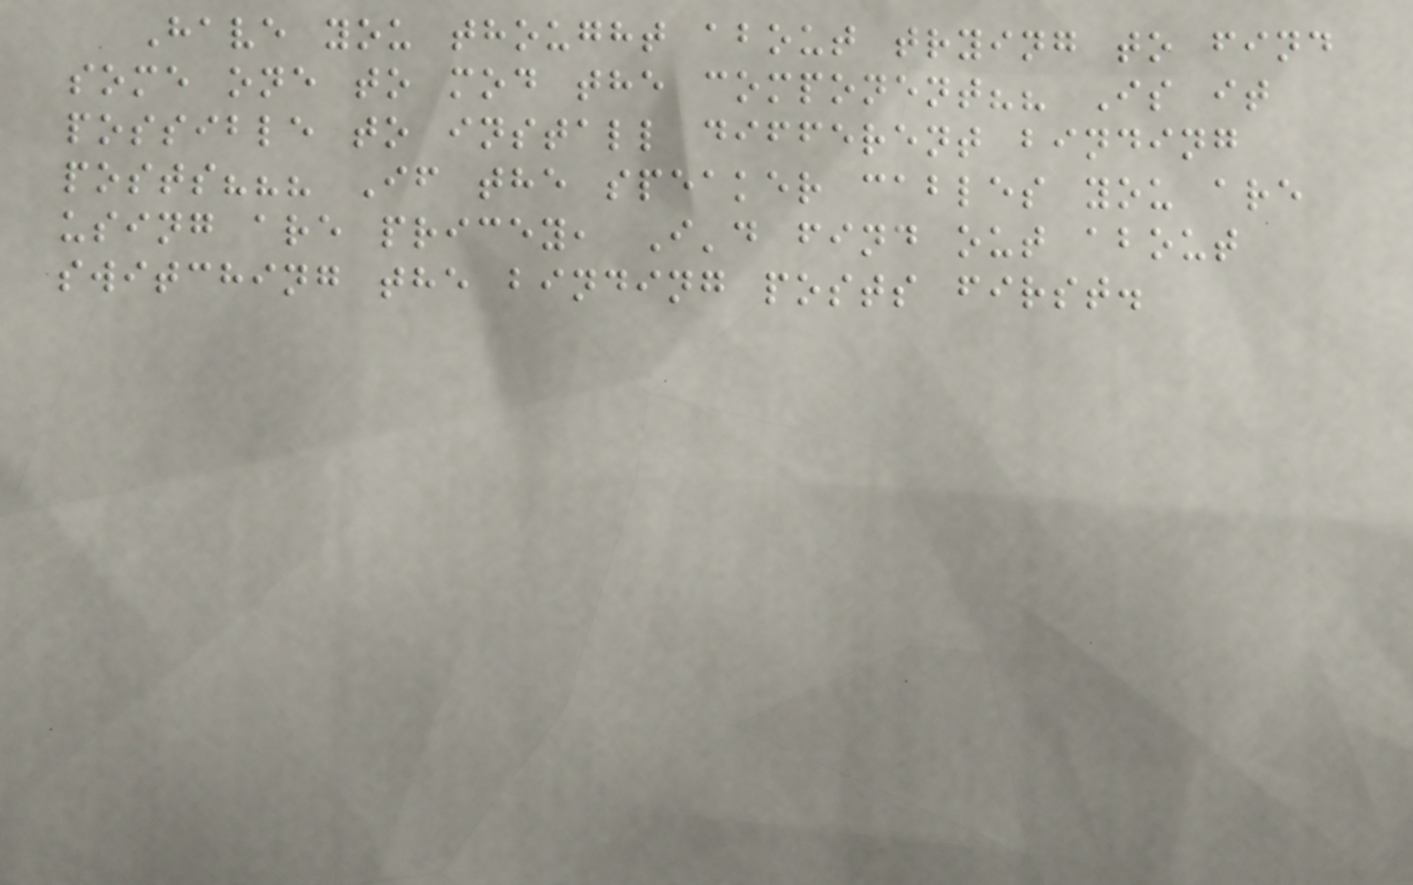Have you thought about trying to find
some one to mod the component?? Is it
possible to install different binding
posts??? If the speaker cables you are
using are pricey, I'd find out about
switching the binding posts first.
